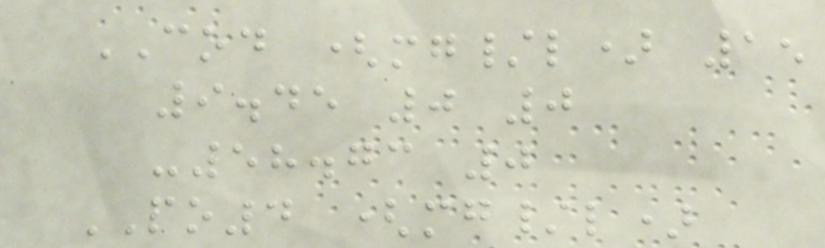COD (mg/l) 15
9.45 0 0
-58.73 0
PO4 (mg/l)
